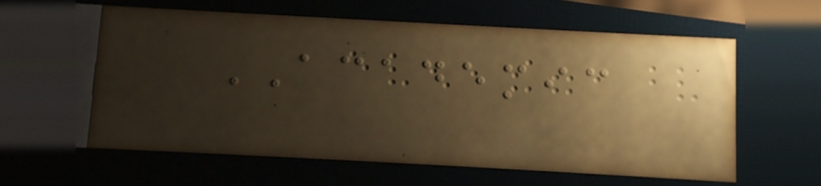ACADEMIC
